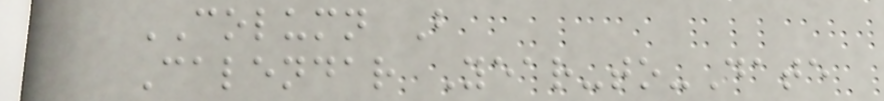COLUMN B
Calendar Year-to-Date
